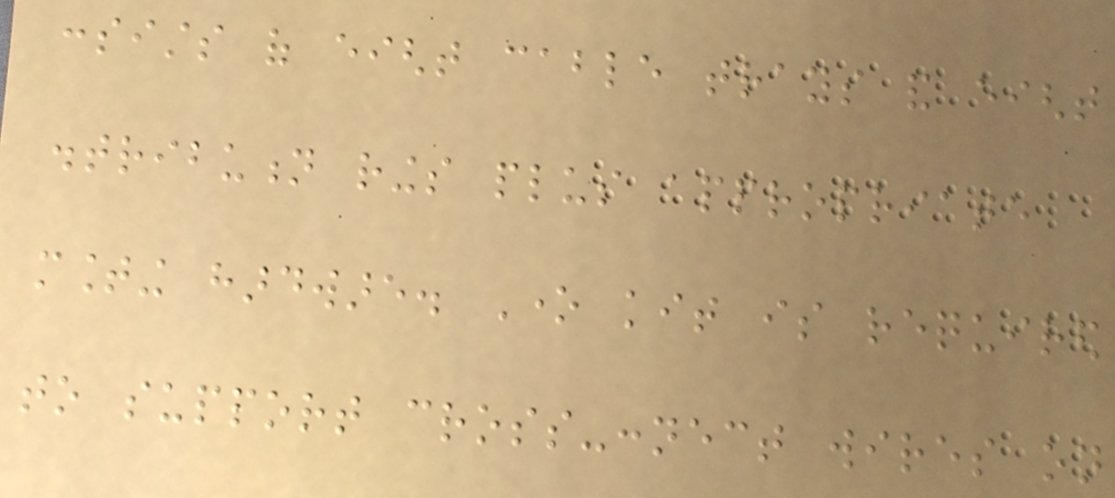consists of eight cable trays and eight
distribution rings plus appropriate
mounting hardware. One kit is required
to support cross-connect wires on
